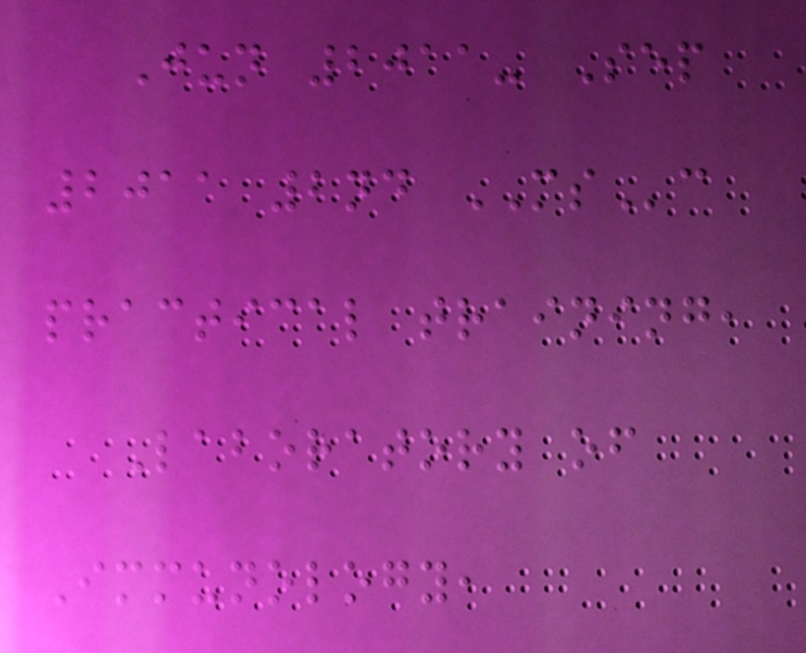Jun 2011- Sep
2011 2nd MSc
practical training,
Laboratory of
Immunology,
